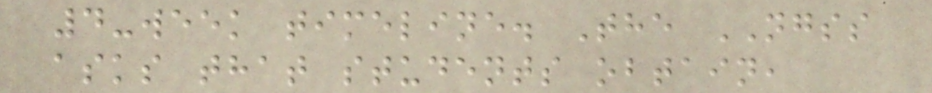4-week timeline. The NGSS
asks that students obtain,
